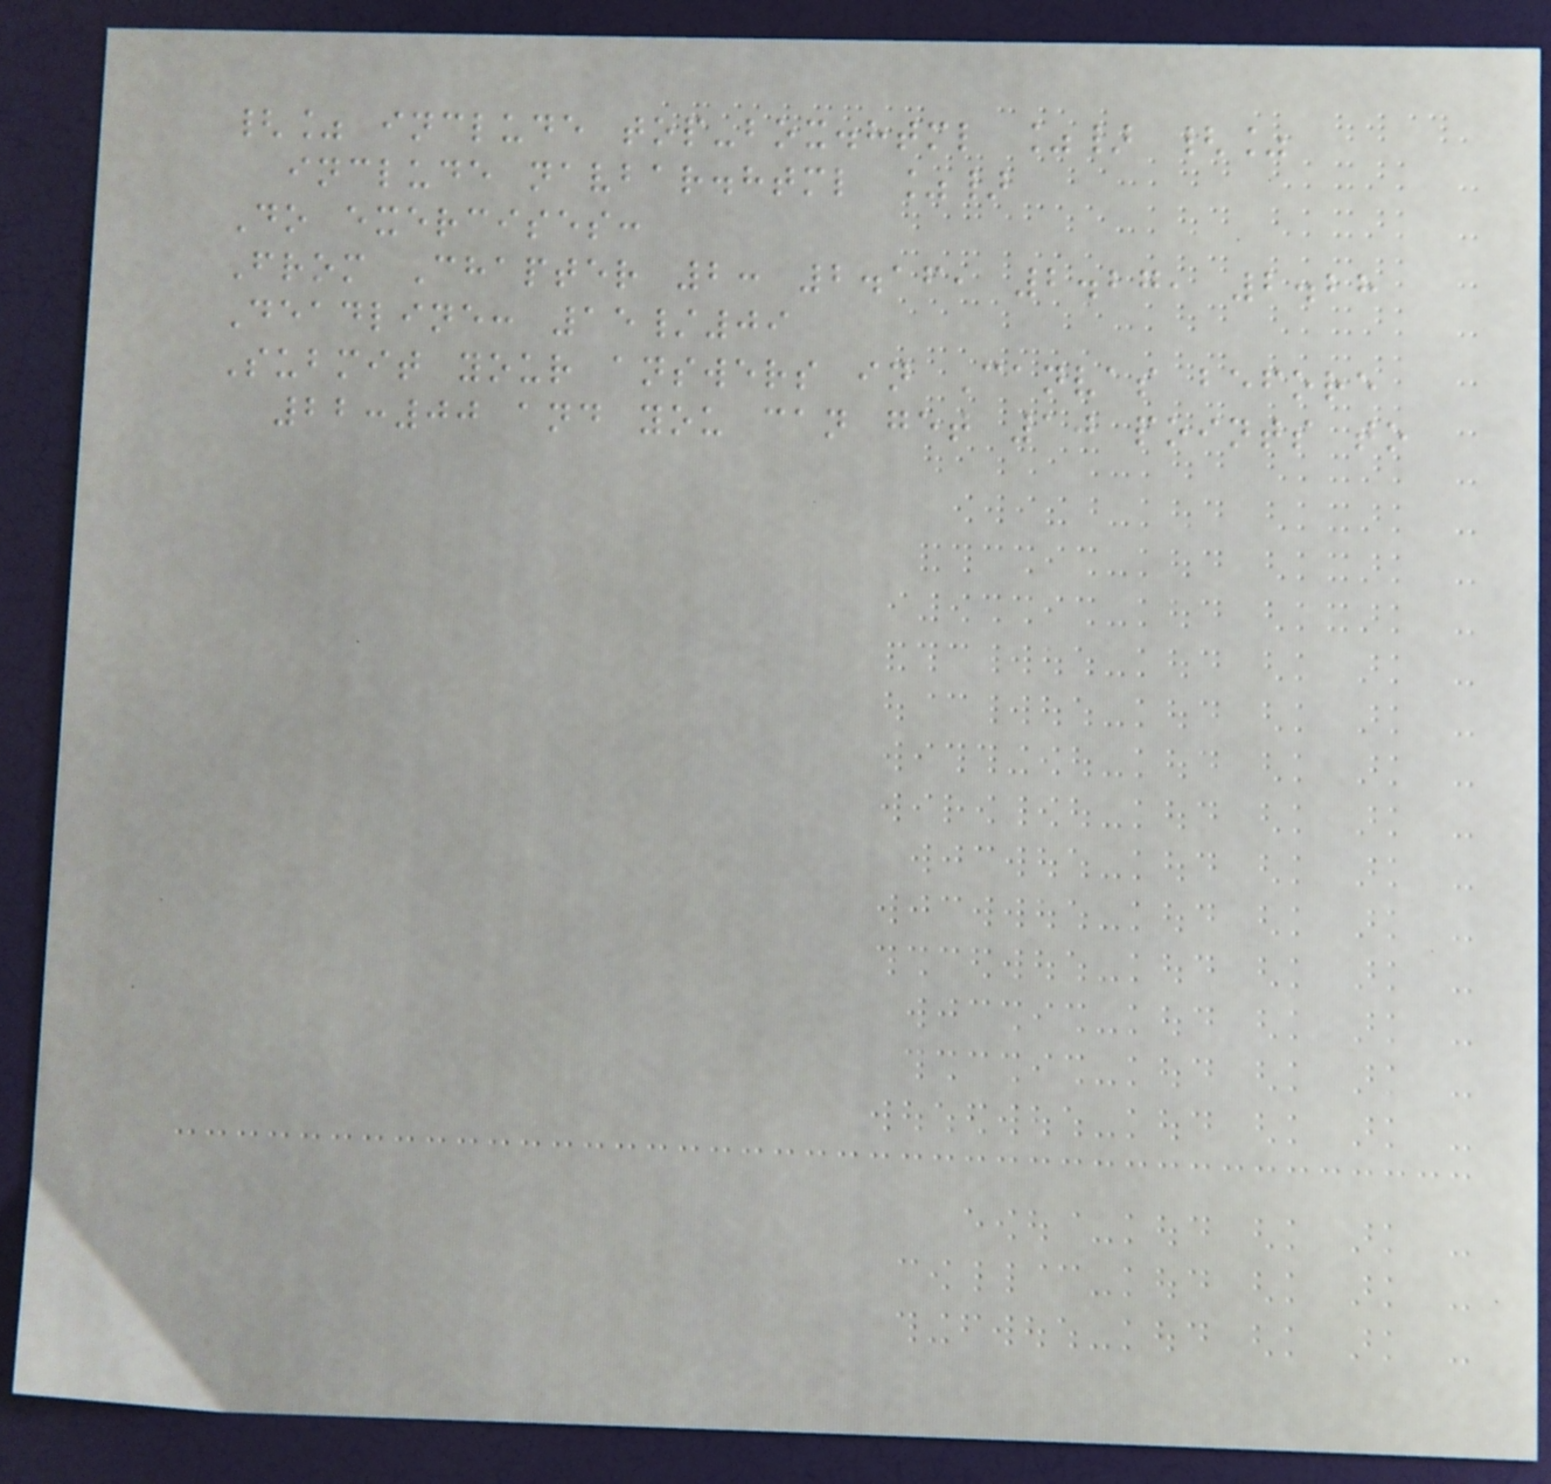{% include top-box.html %} {%
include navbar.html %}
Do exercises:
From Chapter 2: 2.16, 2.27, 2.28
Deadline: 15/09
Submit your answers in Canvas before
22:00 and you can get 10 points to
